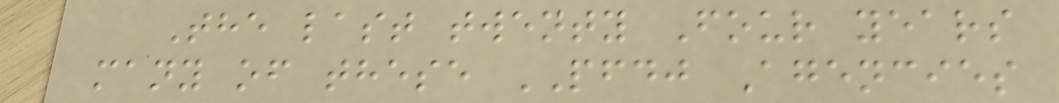The last twenty Four years
many of these PFDJ Agencies
